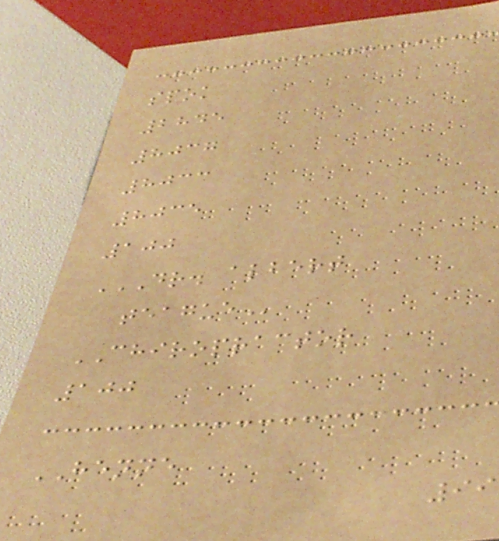spok
2845
8037
8033
8035
100
DR. ALBERT
TEAGUE
CHIROPRACTOR
100
HENNE
99
